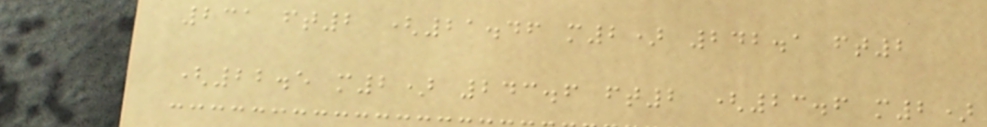231 ft2 (21.46 m2) 242.1 ft2
(22.5 m2) 243.6 ft2 (23.6 m2)
